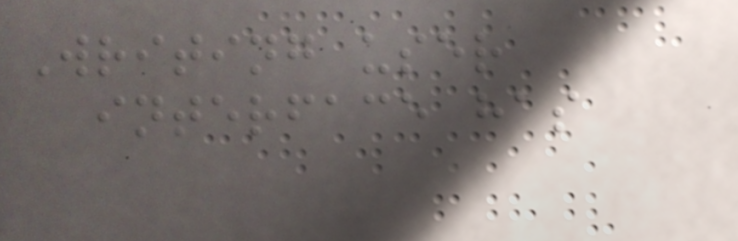Writing user
interface has
